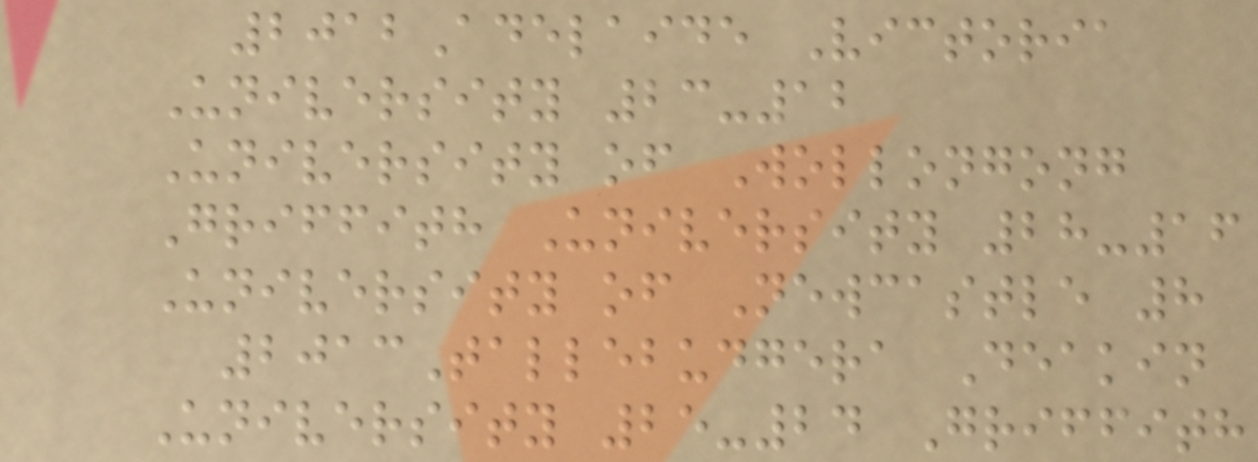2012Adelaide Victoria
University 23-12
University of Wollongong
Griffith University 28-16
University of Newcastle 8
2013Tallebudgera Deakin
University 25-24 Griffith
